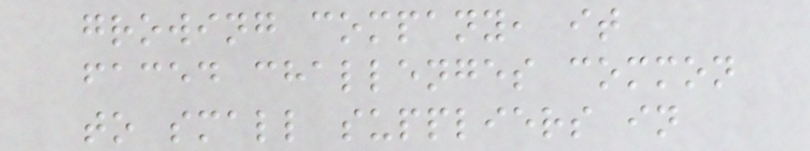growing company, it
faced challenges common
to small suppliers in
